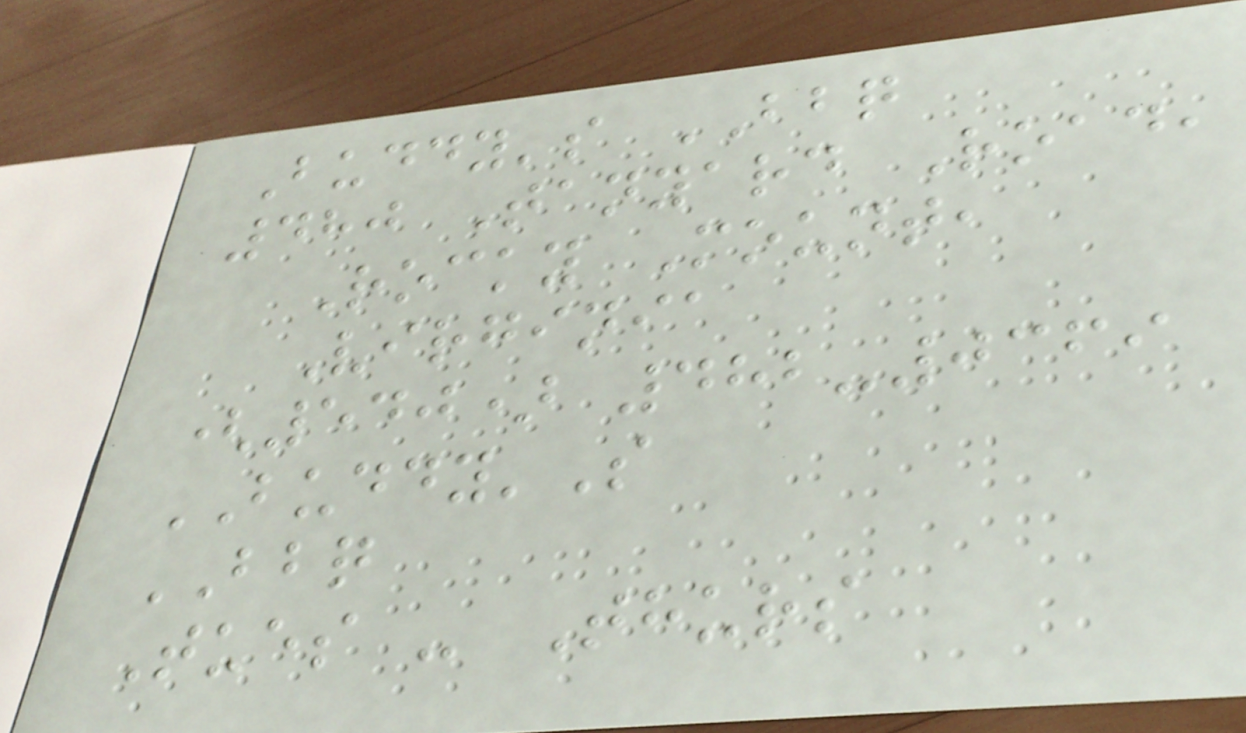Buddy's BBQ
480 Tanyard Road,
Rocky Mount,
Virginia
(540) 482-0369
BUDDY'S
BBQ
Tues - Thurs
